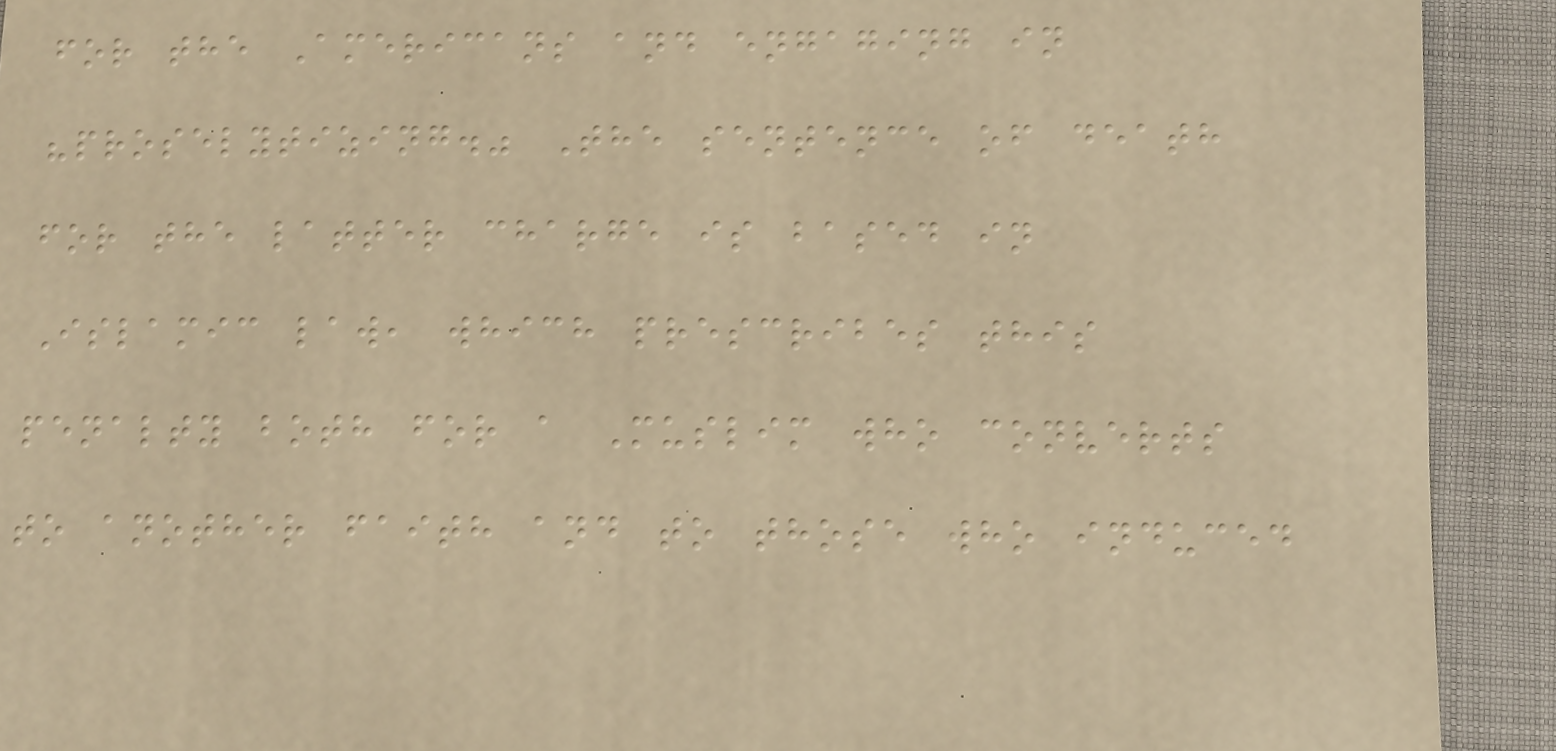for the Americans and engaging in
"proselytizing." The sentence of death
for the latter charge is based in
Islamic law, which prescribes this
penalty both for a Muslim who converts
to another faith and to those who induced
